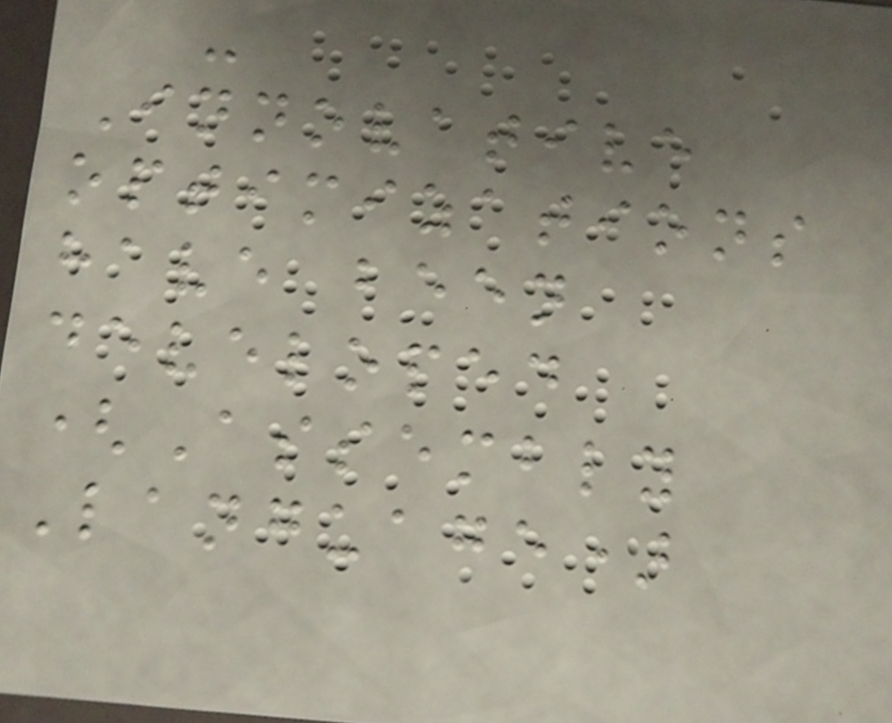-
Innovative
optimizations
have been
developed
(Assembly
Language)
